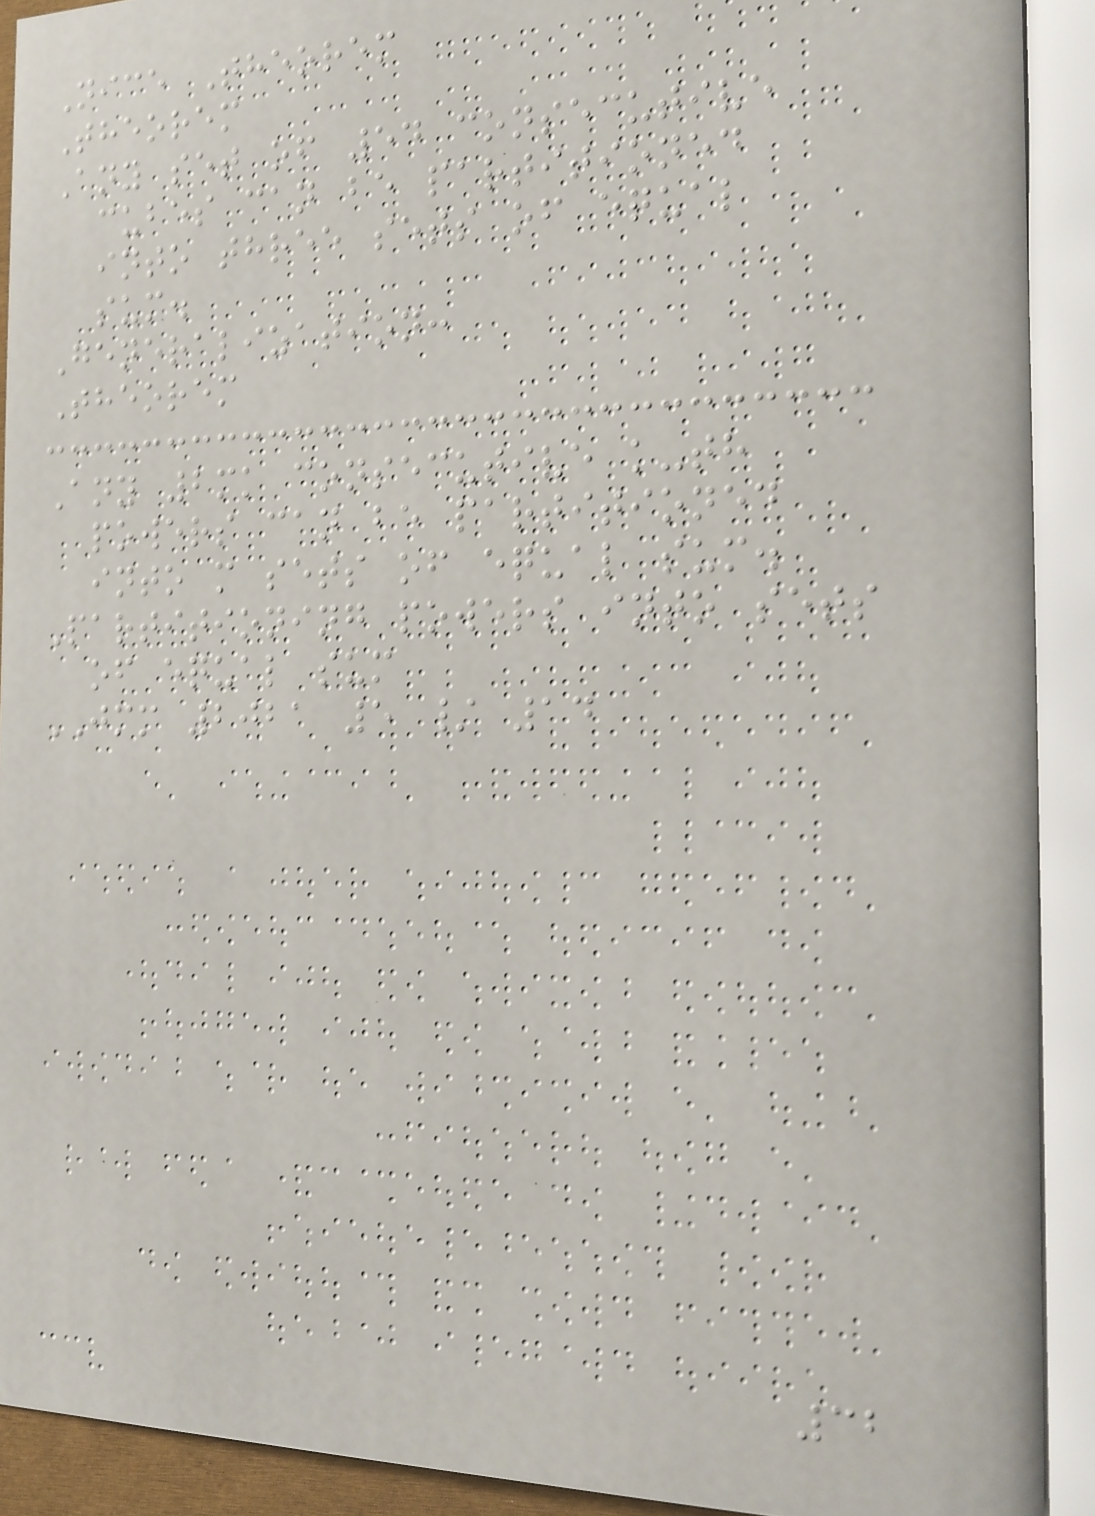Nice Theorem
Theorem
Any set of 54 consecutive
cubes can be partitioned
into three sets of equal
sum.
Generalization:
Theorem
Any 2mk consecutive k-th
powers can be partitioned
into m sets of equal sum.
Partitioning powers into sets
of equal sum
JMM 2021 5 / 14
32
